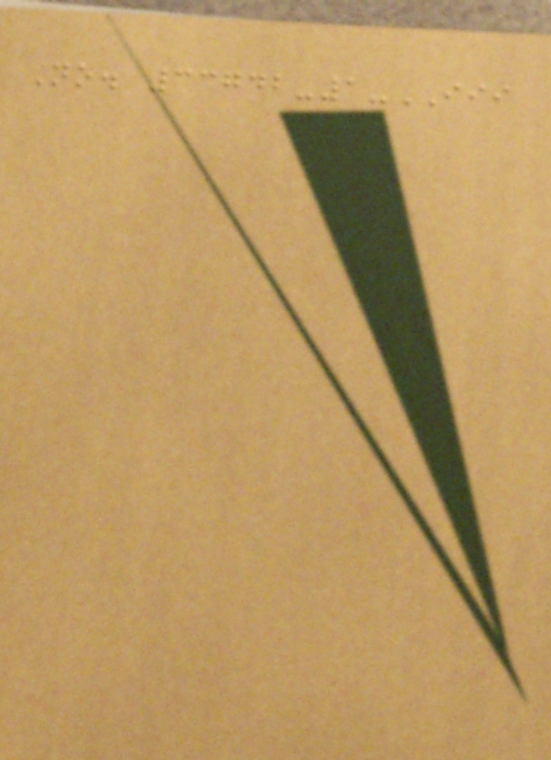No. 33742-1-III
